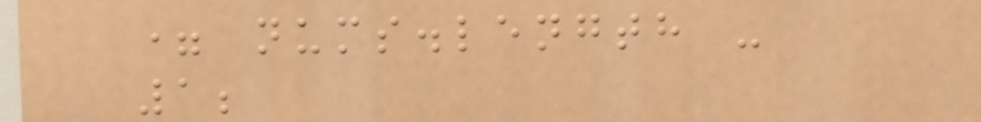= nums.length -
1;
